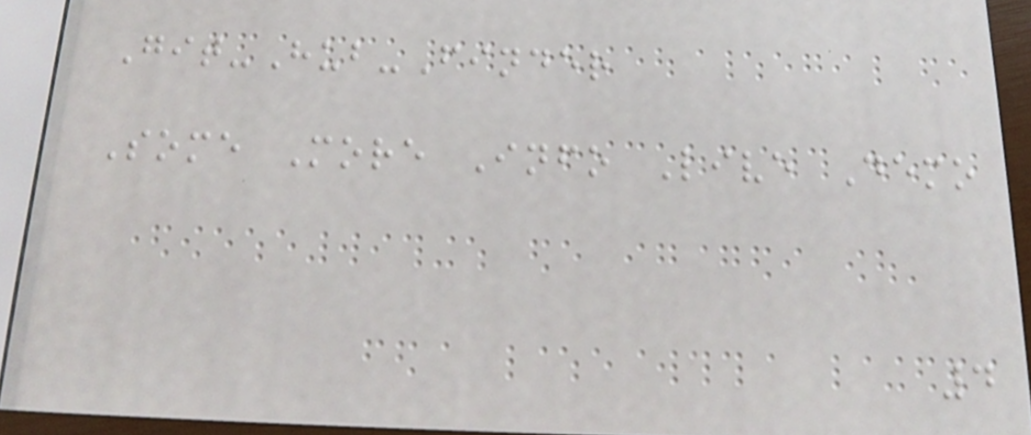Git-Hub-Finder
Some More Info Live Demo
4
